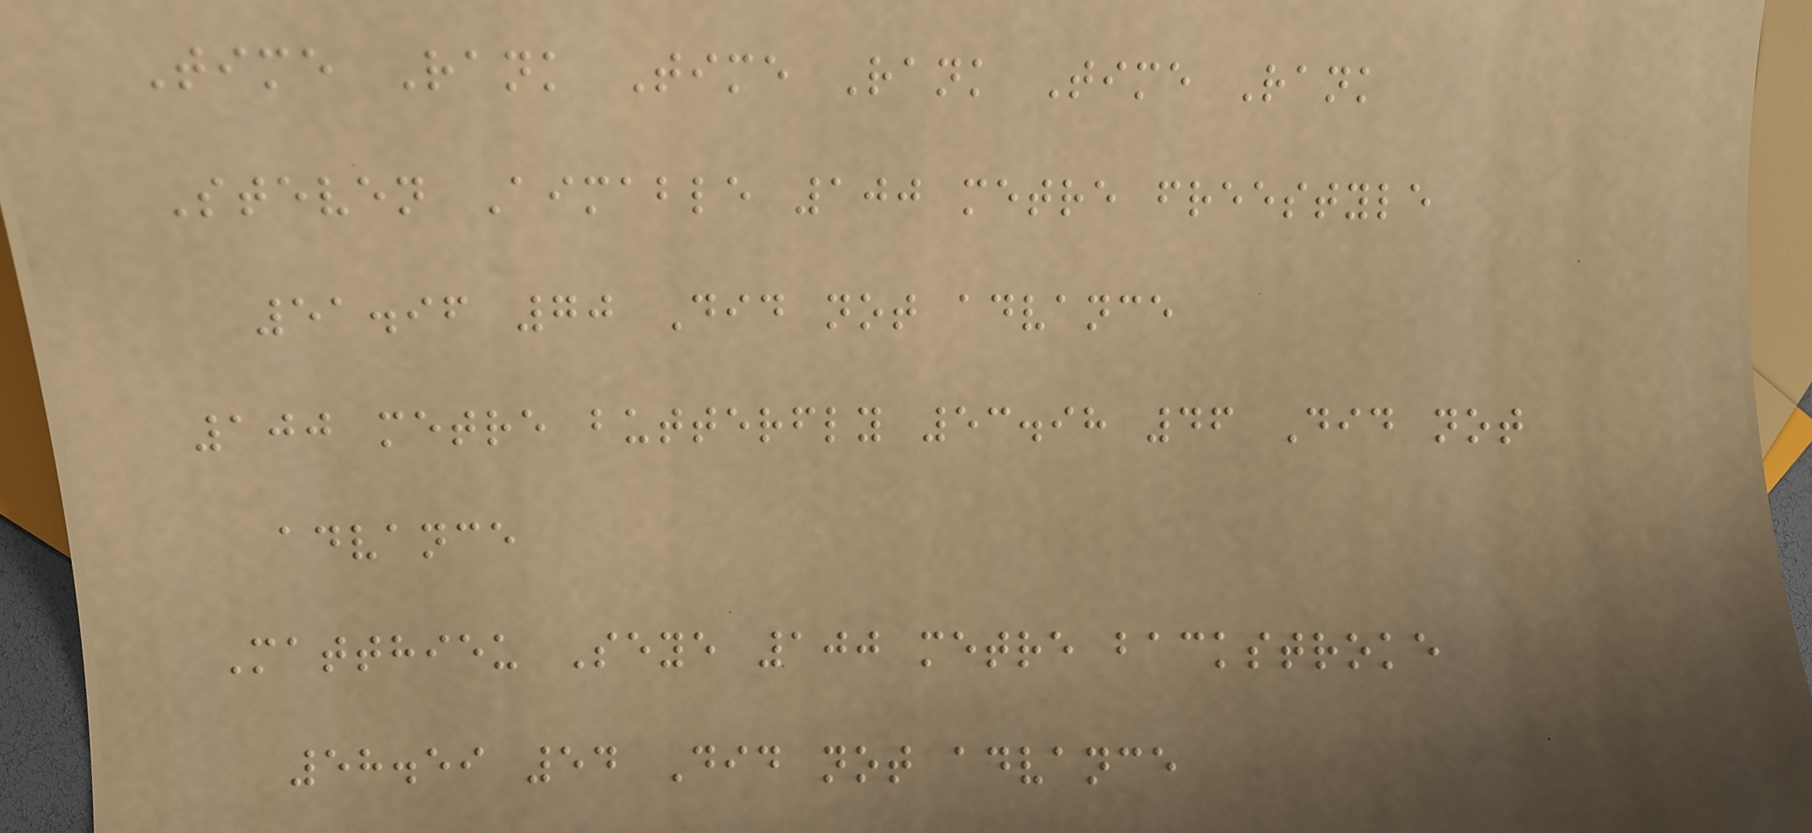Time Rank Time Rank Time Rank
Steven Aimable 100 metre freestyle
51.96 70 Did not advance
100 metre butterfly 53.98 46 Did not
advance
Matthieu Seye 100 metre backstroke
58.59 54 Did not advance
